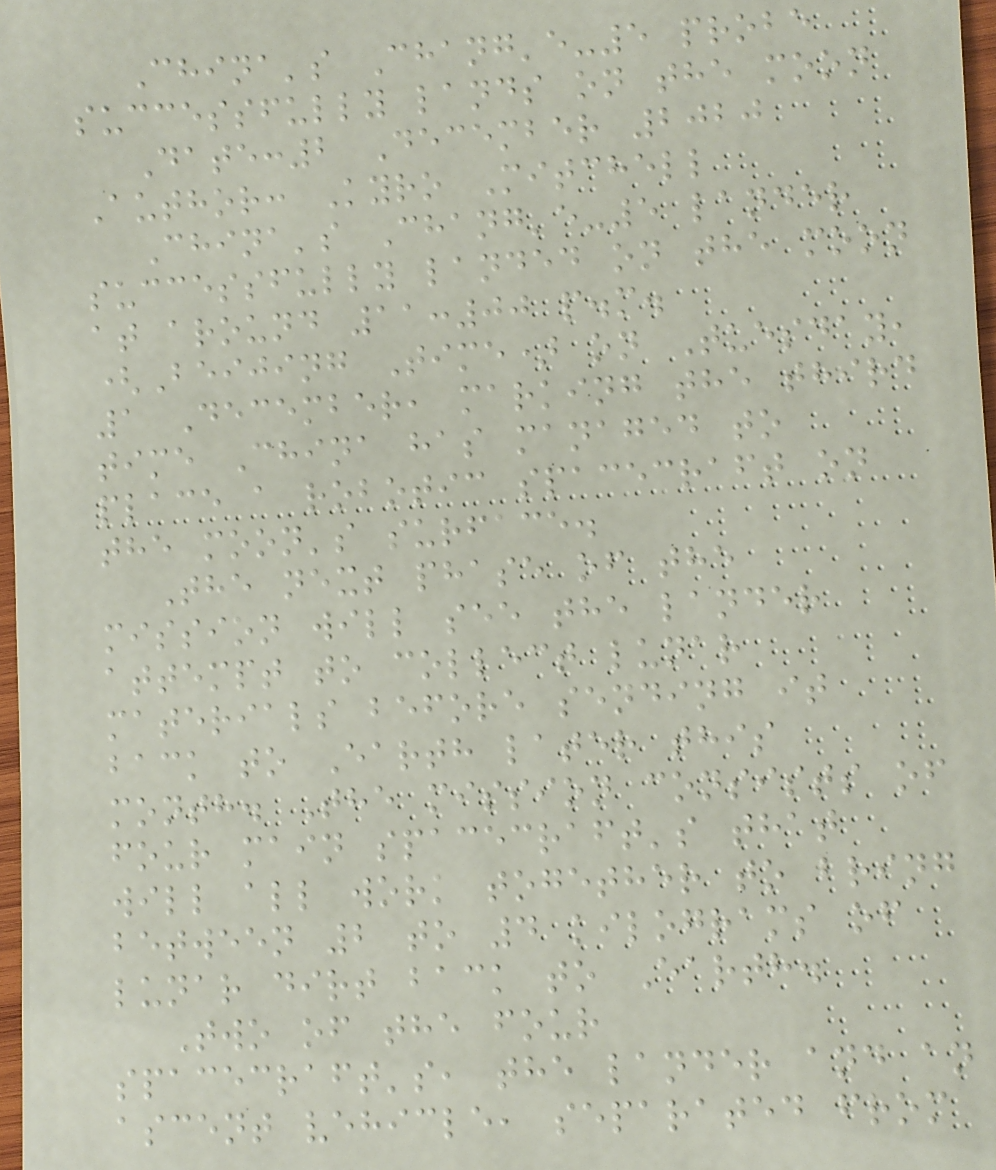China's Chang'e-5 probe
successfully lands on the moon
Date:2 December 2020
Author: Kyro Mitchell
China's Chang'e-5 lander
successfully landed on the moon
at around 11:00 p.m.
(Beijing Time) on Tuesday,
1 December, marking the third
time China has managed to
place a robotic spacecraft on
the moon's surface.
The next phase of the
mission will see the lander
attempt to collect lunar
materials before sending it
back to Earth later this
month. The mission consists of
four main spacecraft's that
will all work together to bring
between 2 to 4 kilograms of
lunar dirt back to Earth.
Two of the four
spacecraft's, the lander and an
ascent vehicle, separated from
